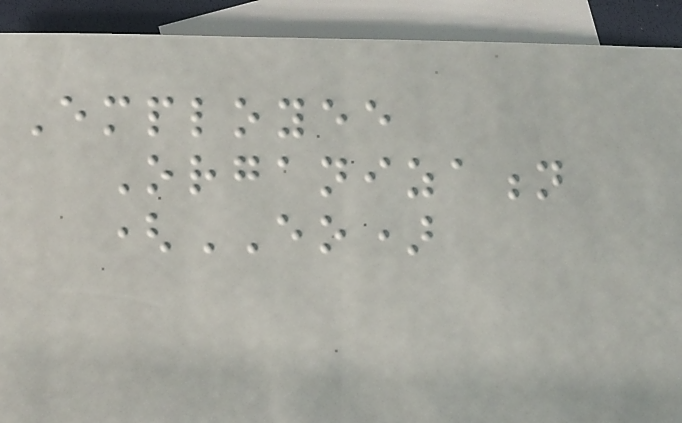Employee
Organization
(EO)
